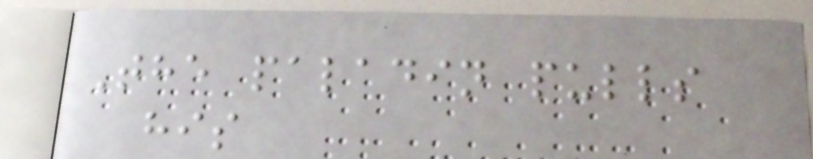The paladin pulls
his
